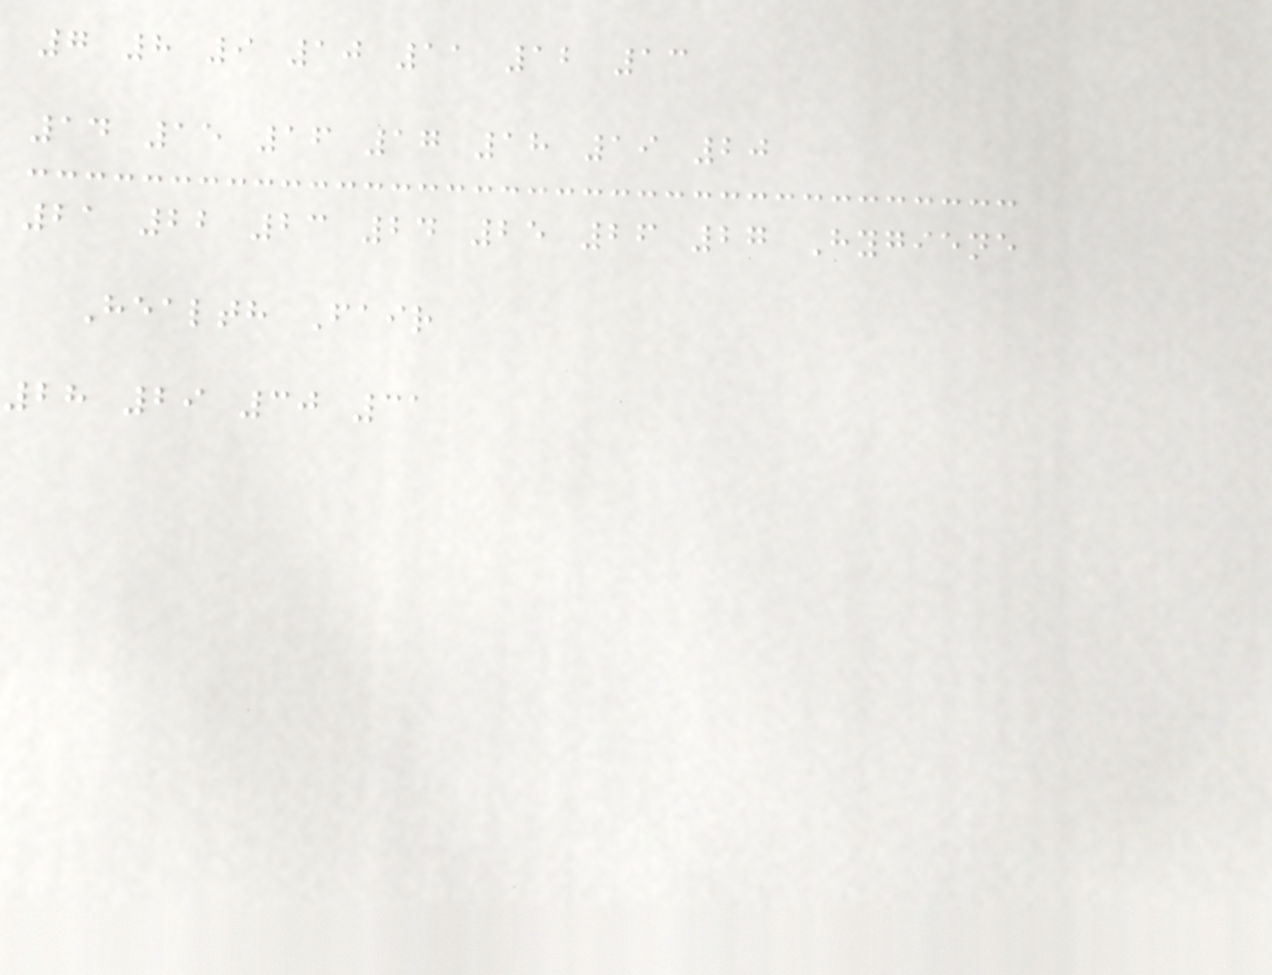7 8 9 10 11 12 13
14 15 16 17 18 19 20
21 22 23 24 25 26 27 Hygiene
Health Fair
28 29 30 31
